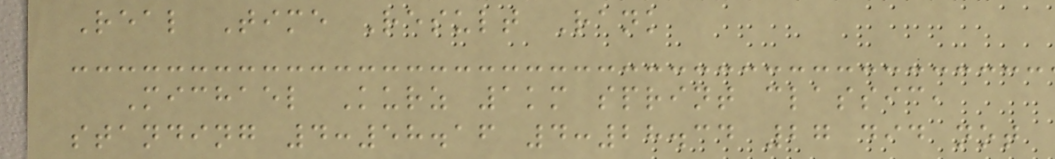Real Time Result Rank
Michael Kurz 1km sprint classic,
standing 4:58.16 4:28.34 27 did not
